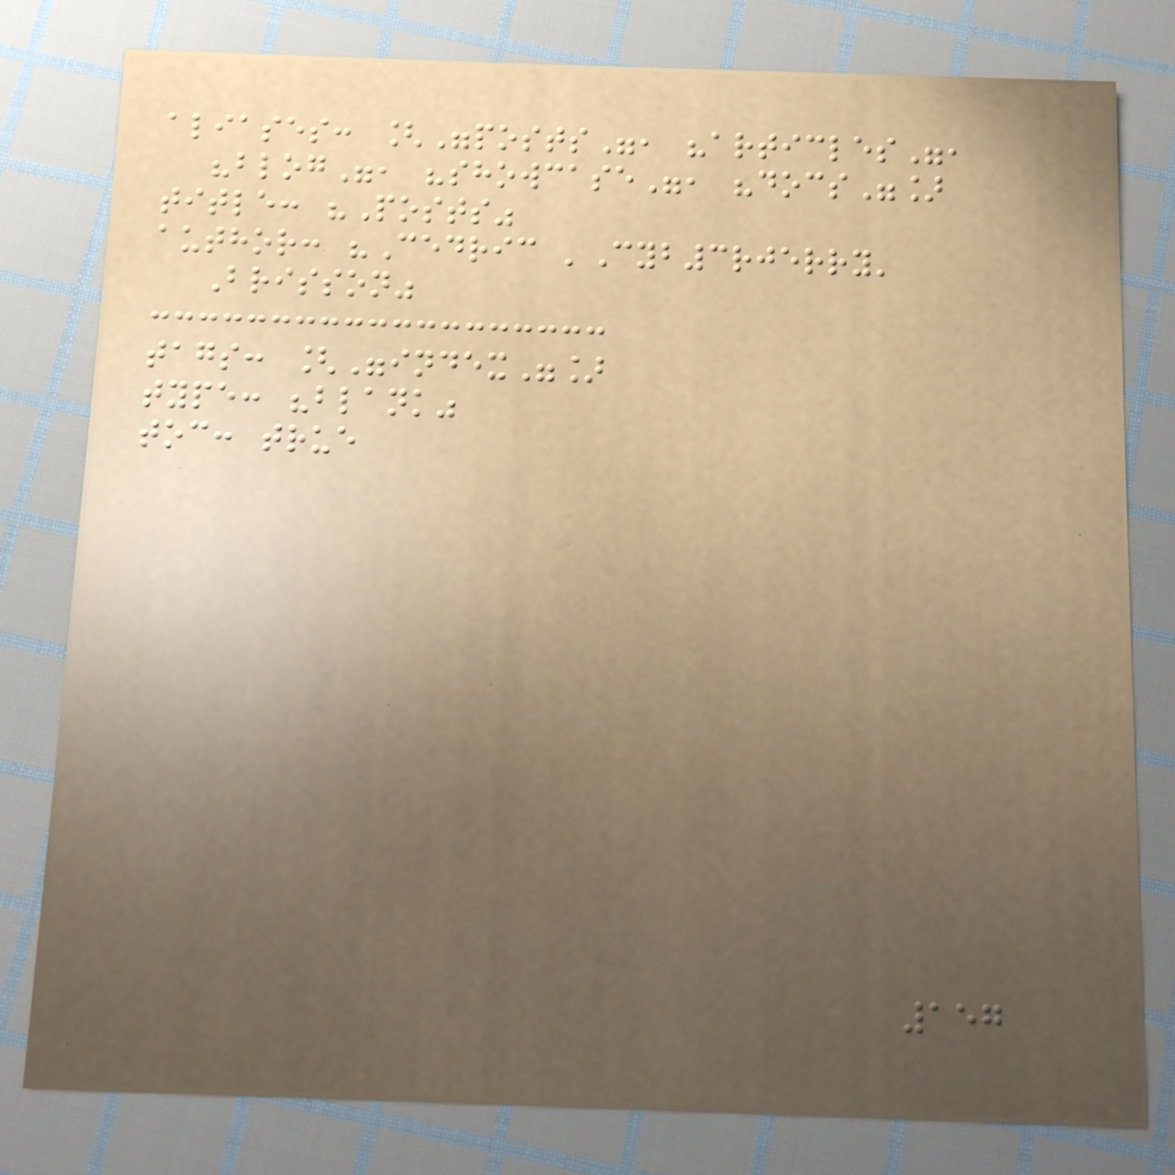aliases: ["posts", "articles",
"blog", "showcase", "docs"]
title: "Posts"
author: "Cedric 'Cyb3rjerry'
Brisson"
tags: ["index"]
type: "blank"
toc: true
157
